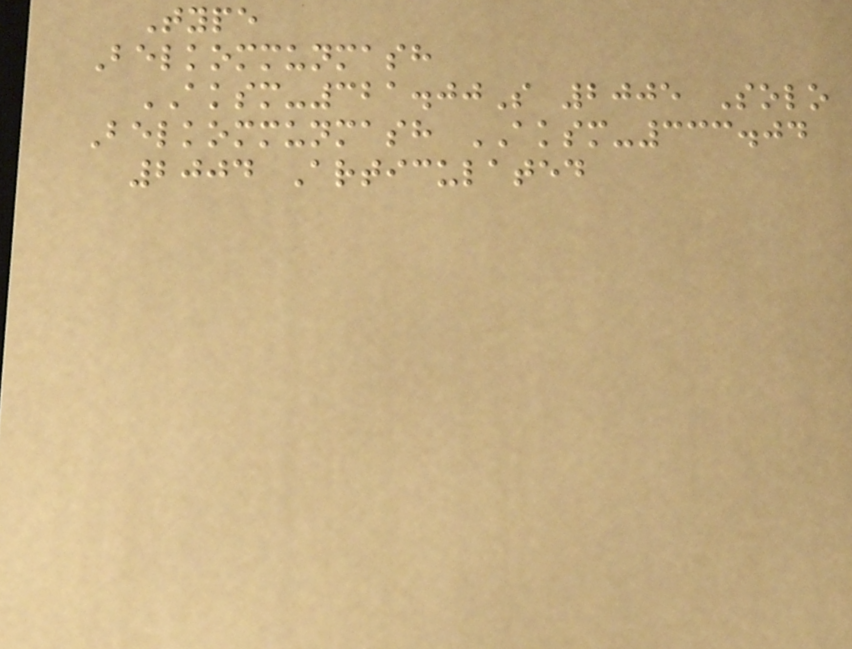Type
Belkommunmash
AKSM-321.00S 2005 Solo
Belkommunmash AKSM-333.04
2004 Articulated
